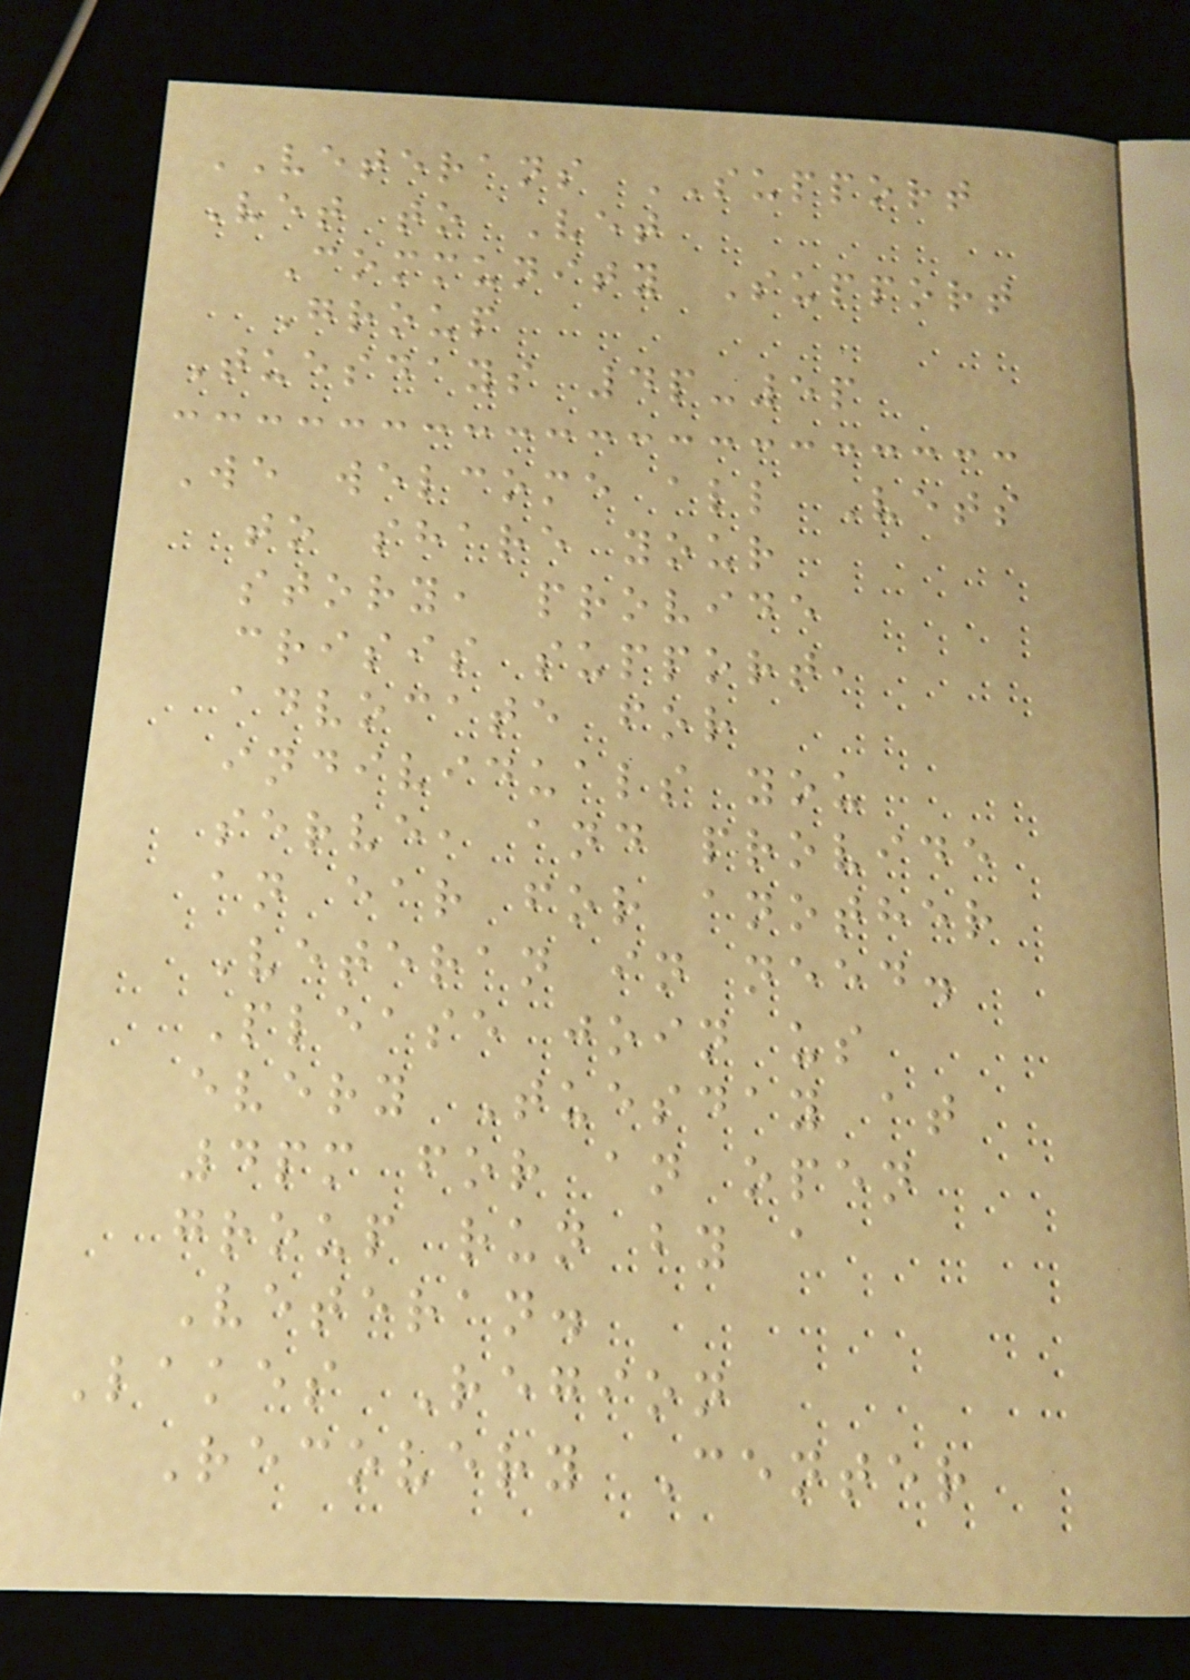VETERANS SUPPORT
Vet to Vet
Community Support
Group
Tuesdays 4p-5p
We welcome all Vets
to share your
story, provide
crisis support,
advocate for
individuals you
serve, and provide
an ear for another
Veteran in need.
Please join us
every Tuesday at
4pm for an open
group run by a
Veteran.
Lakes Region
Recovery Center
